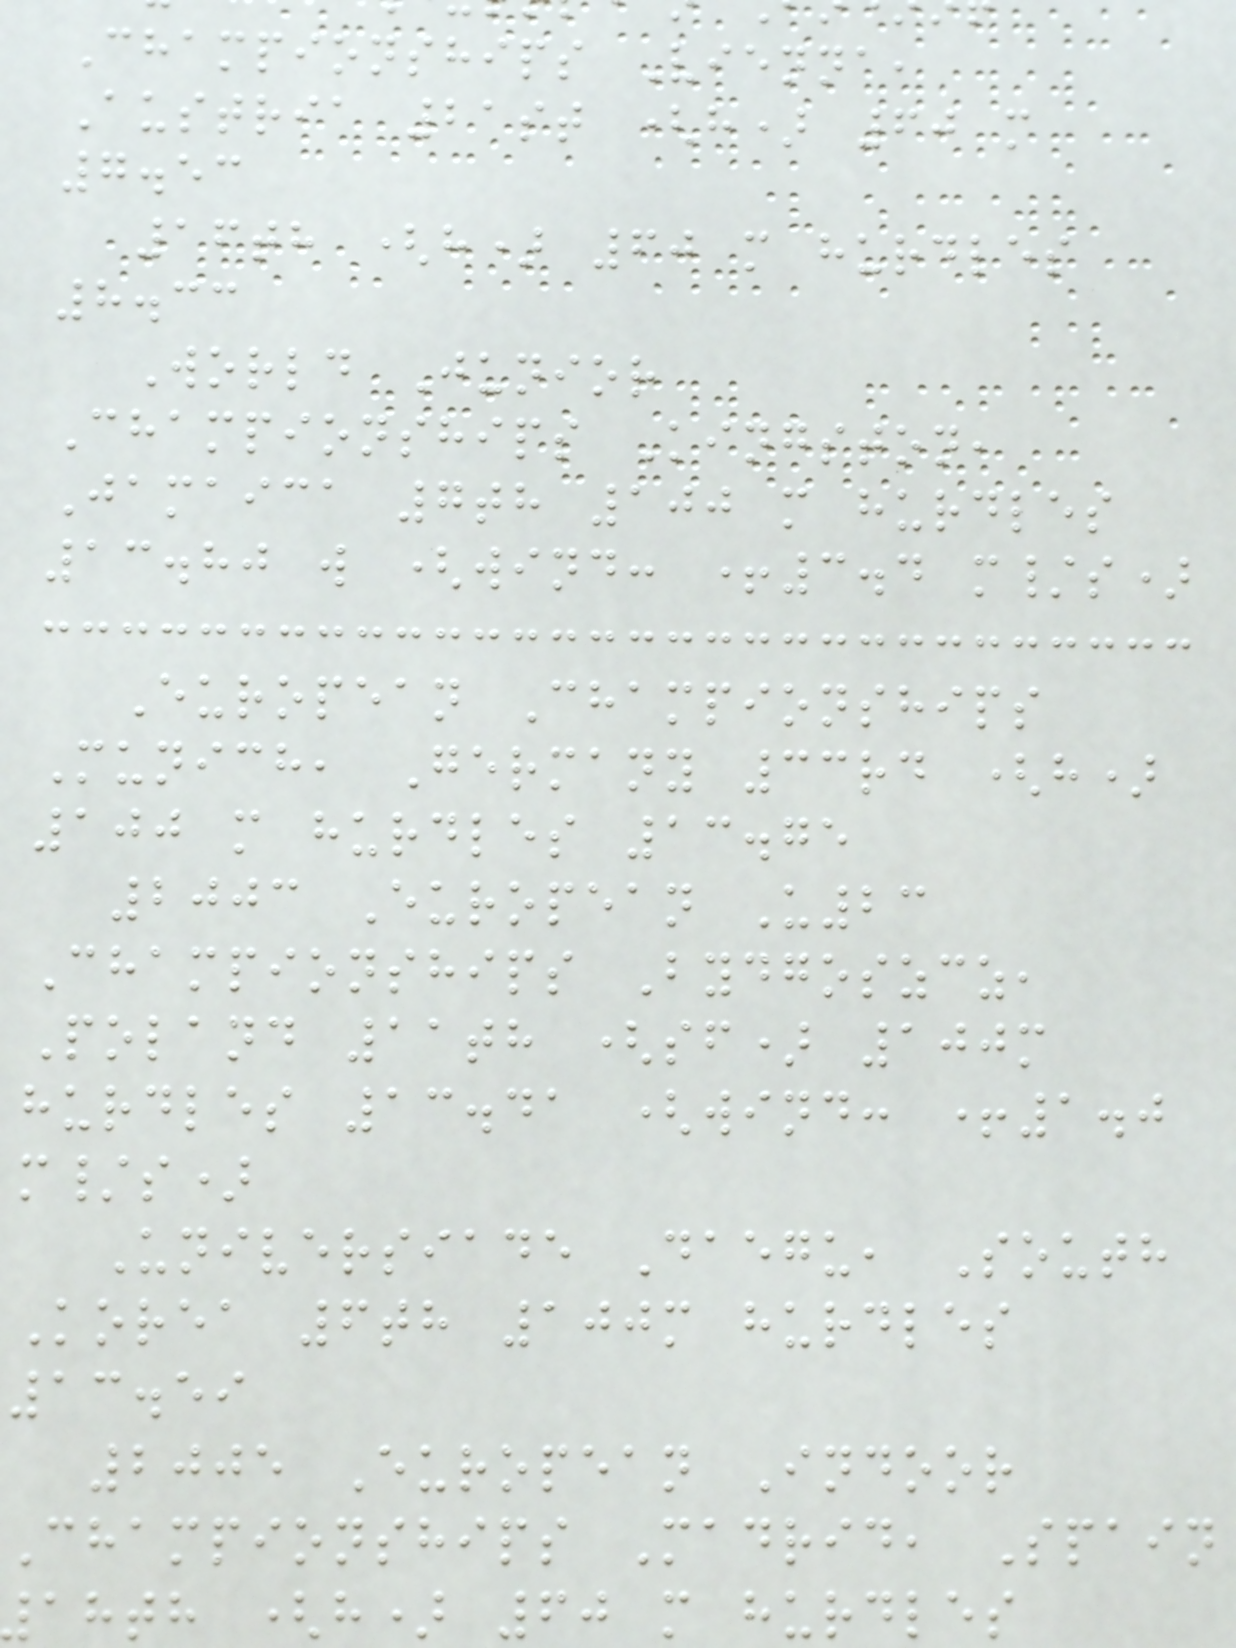Championships Vienna,
Austria 21st (h) 60 m
7.53
16th (h) 60 m hurdles
8.33
World Junior
Championships Kingston,
Jamaica 7th 100 m hurdles
13.80 w (wind: +3.4 m/s)
European Championships
Munich, Germany 33rd (h)
100 m hurdles 13.75
2003 European U23
Championships Bydgoszcz,
Poland 11th (sf) 100m
hurdles 13.41 (wind: +1.0
m/s)
Universiade Daegu, South
Korea 6th 100m hurdles
13.59
2005 European Indoor
Championships Madrid, Spain
ahth (h) 60 m hurdles
